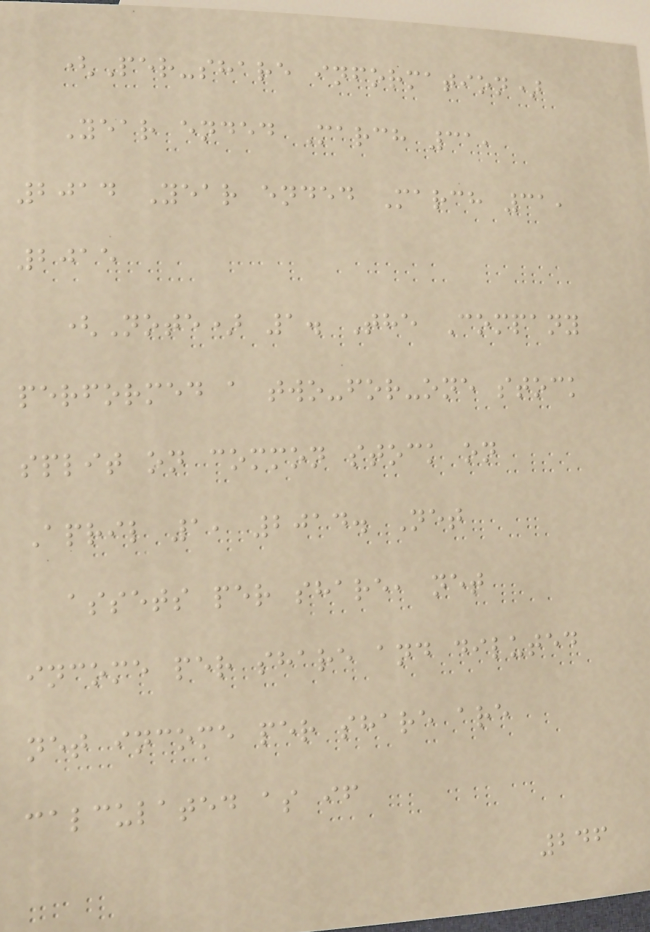(Per-share information)
Year ended March 31,
2014 Year ended March 31,
2015
(Note) 1. The Company
performed a two-for-one stock
split on common stock on
April 1, 2014. Net
assets per share, net
income per share and diluted
net income per share are
calculated as if
246
